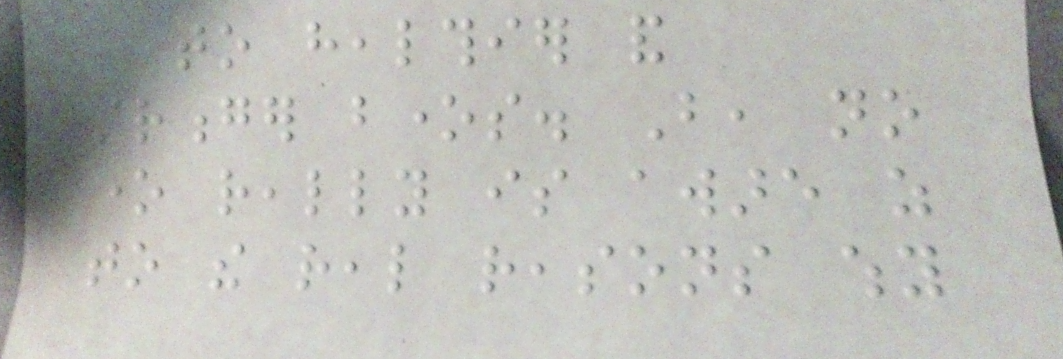to healthier and
stronger bones. But, no
one really is aware as
to the real reasons why
